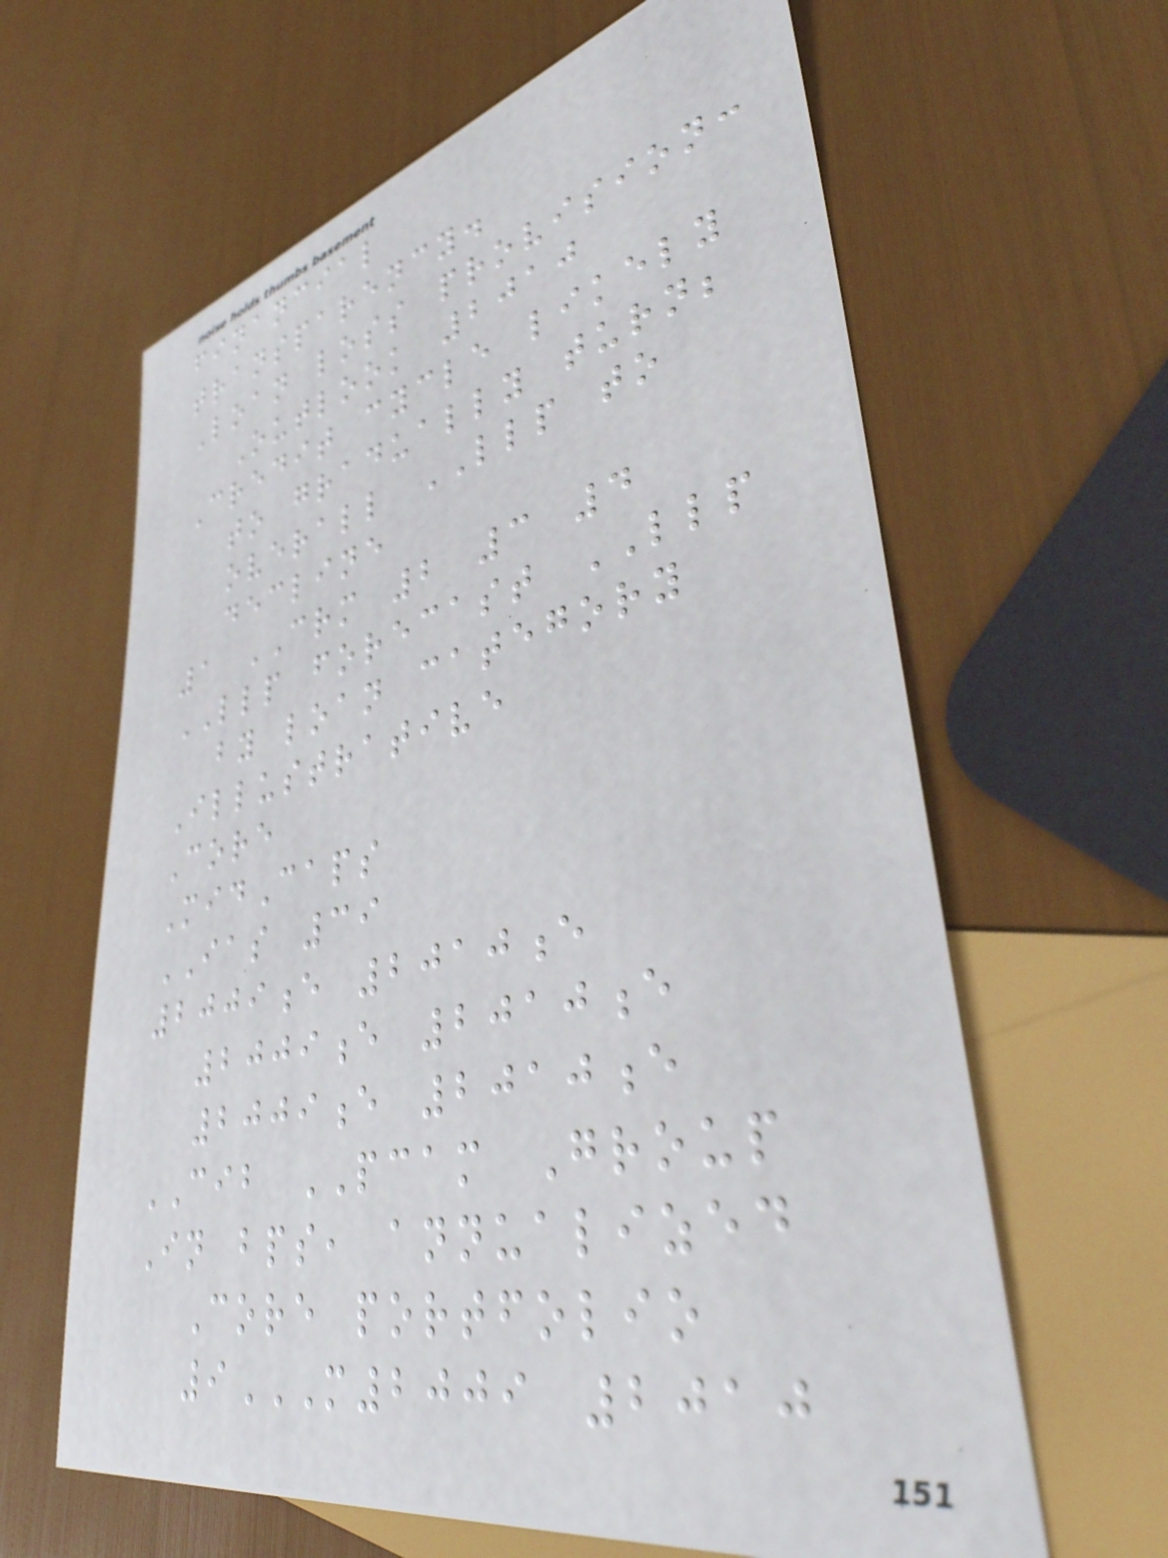financial
transparency.
Loan loss provision:
Outlook 2010
Credit cycle likely
to gradually turn;
overall LLP to
decline
1 CRM 2 3 4
LLP forecast LLP
by loan category
Illustrative
Core
MidCaps
IAS 39
2009e 2010e
2009e 2010e
2009e 2010e
CIB PCAM Group
In bps, annualized
Core portfolio
9M2009 2010
